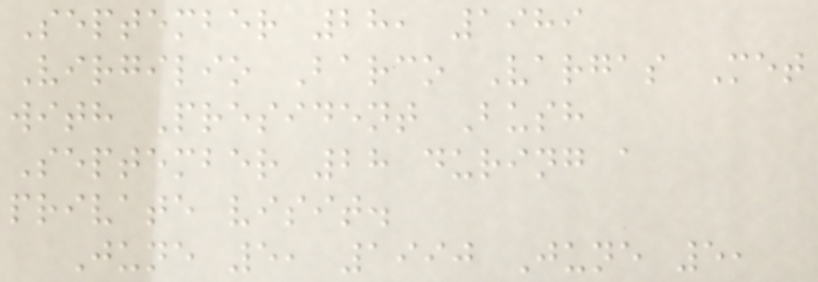September 28, 1989
Virgilio Barco Vargas Met
with President Bush
September 28 during a
private visit.
June 5, 1990 June 5,
